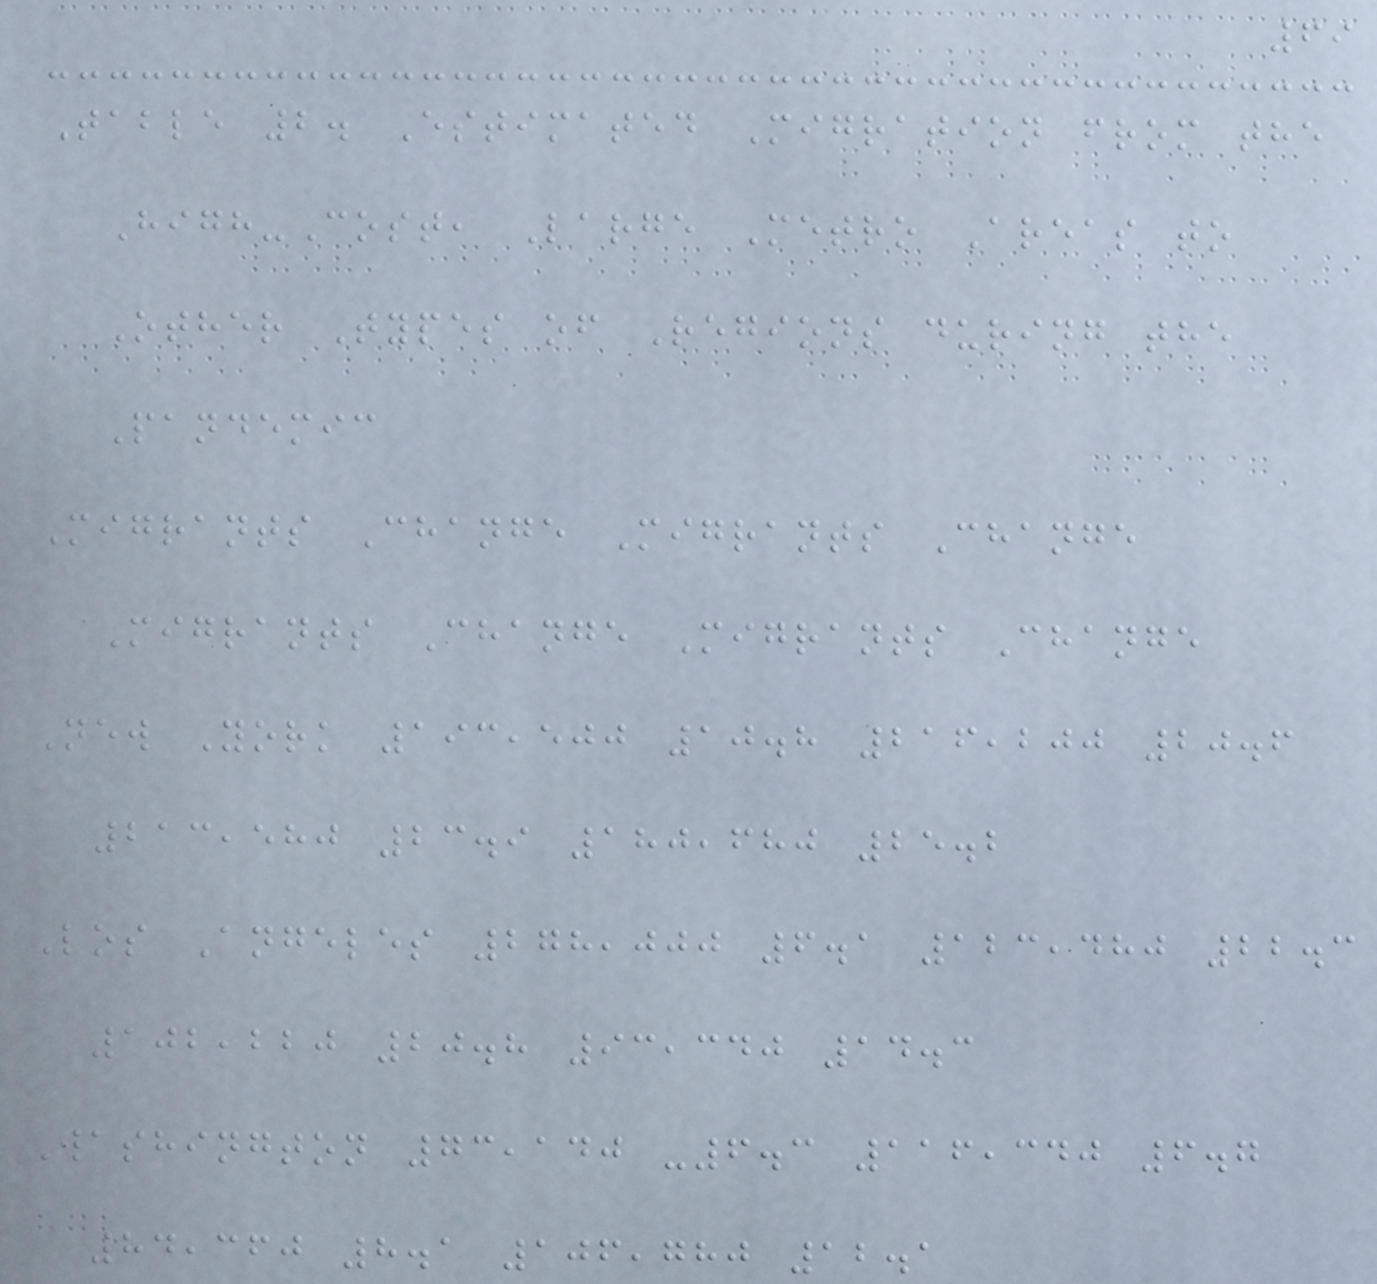69
Table 2. Estimated Migration from the
High-Cost, Large Metro Areas to
Other Types of Regions during the
Pandemic
Migrants Change Migrants Change
Migrants Change Migrants Change
New York 193,500 10.8 216,200 20.6
213,580 23.9 180,680 25.2
Los Angeles 278,000 6.1 123,480 22.3
102,220 20.8 93,340 14.3
Washington 73,140 -6.3 116,340 6.7
84,360 8.1 106,780 12.1
